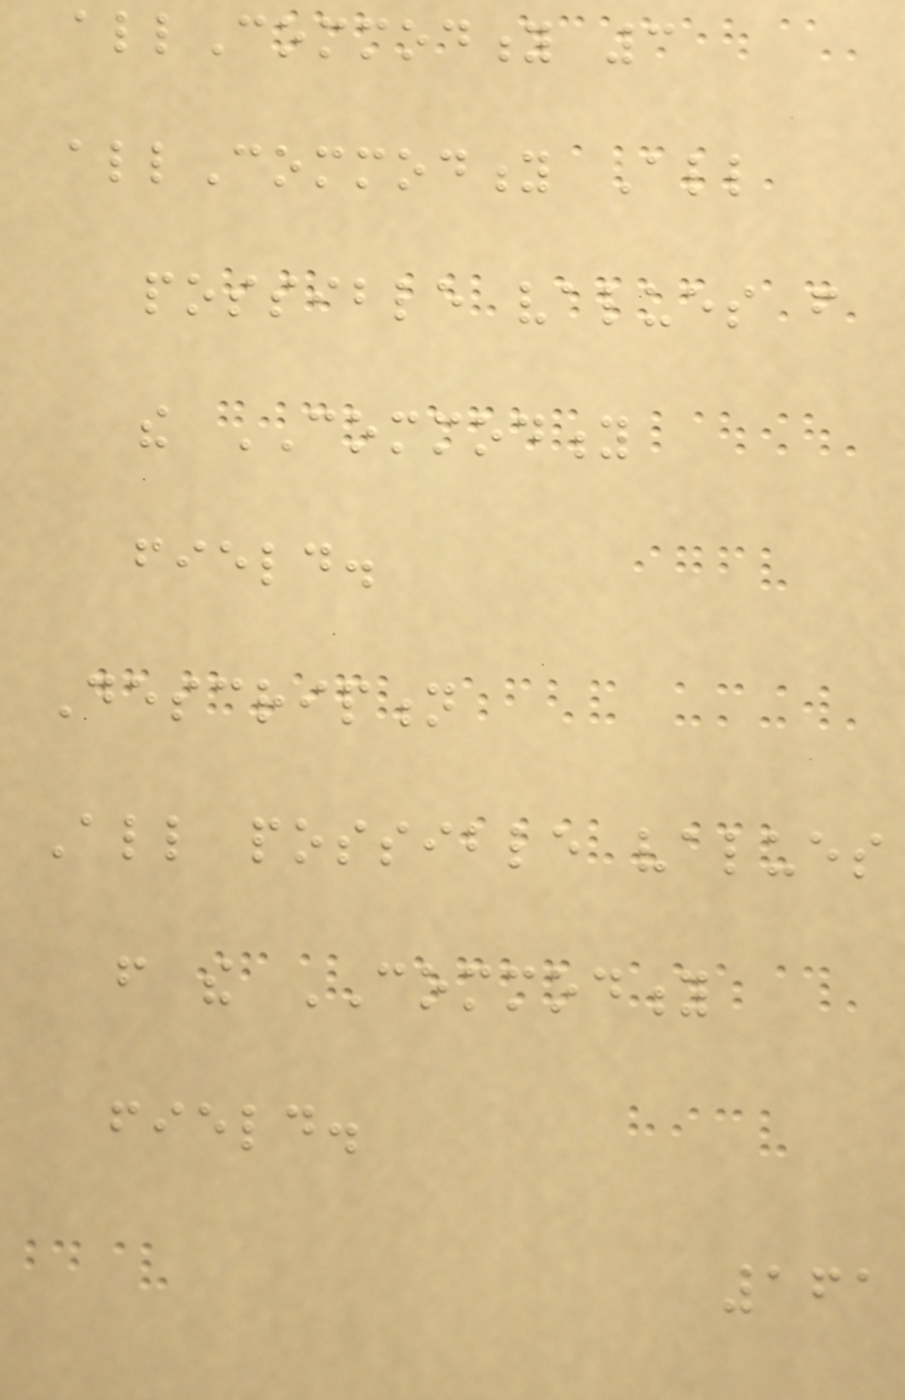allCommodity 3
allCommodity All
possible values from
the COMMODITY
field.
Description
All possible values
from the COMMODITY
field.
161
